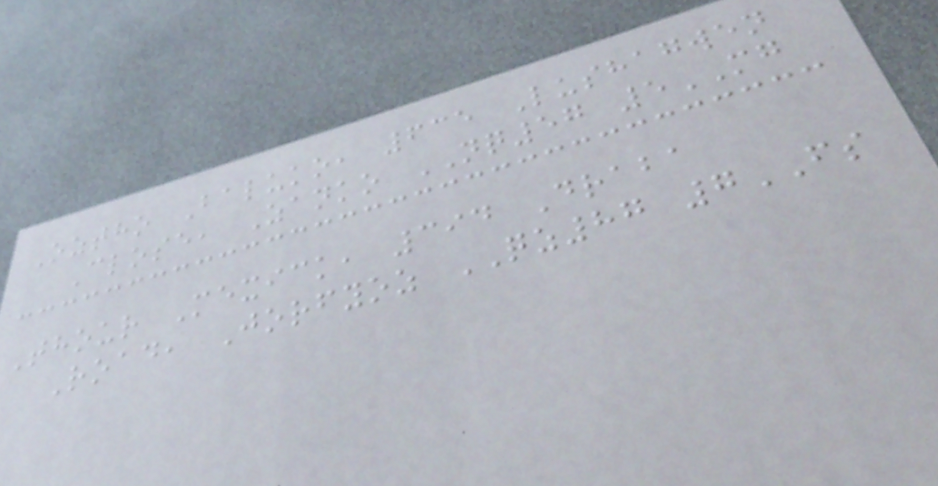Oztho Baluko, 635 Lushagwen
Close, Zanko NQ57 5MG
Thour Mexick, 394 Draba
Road, Jorfyoz QZ87 7FS
